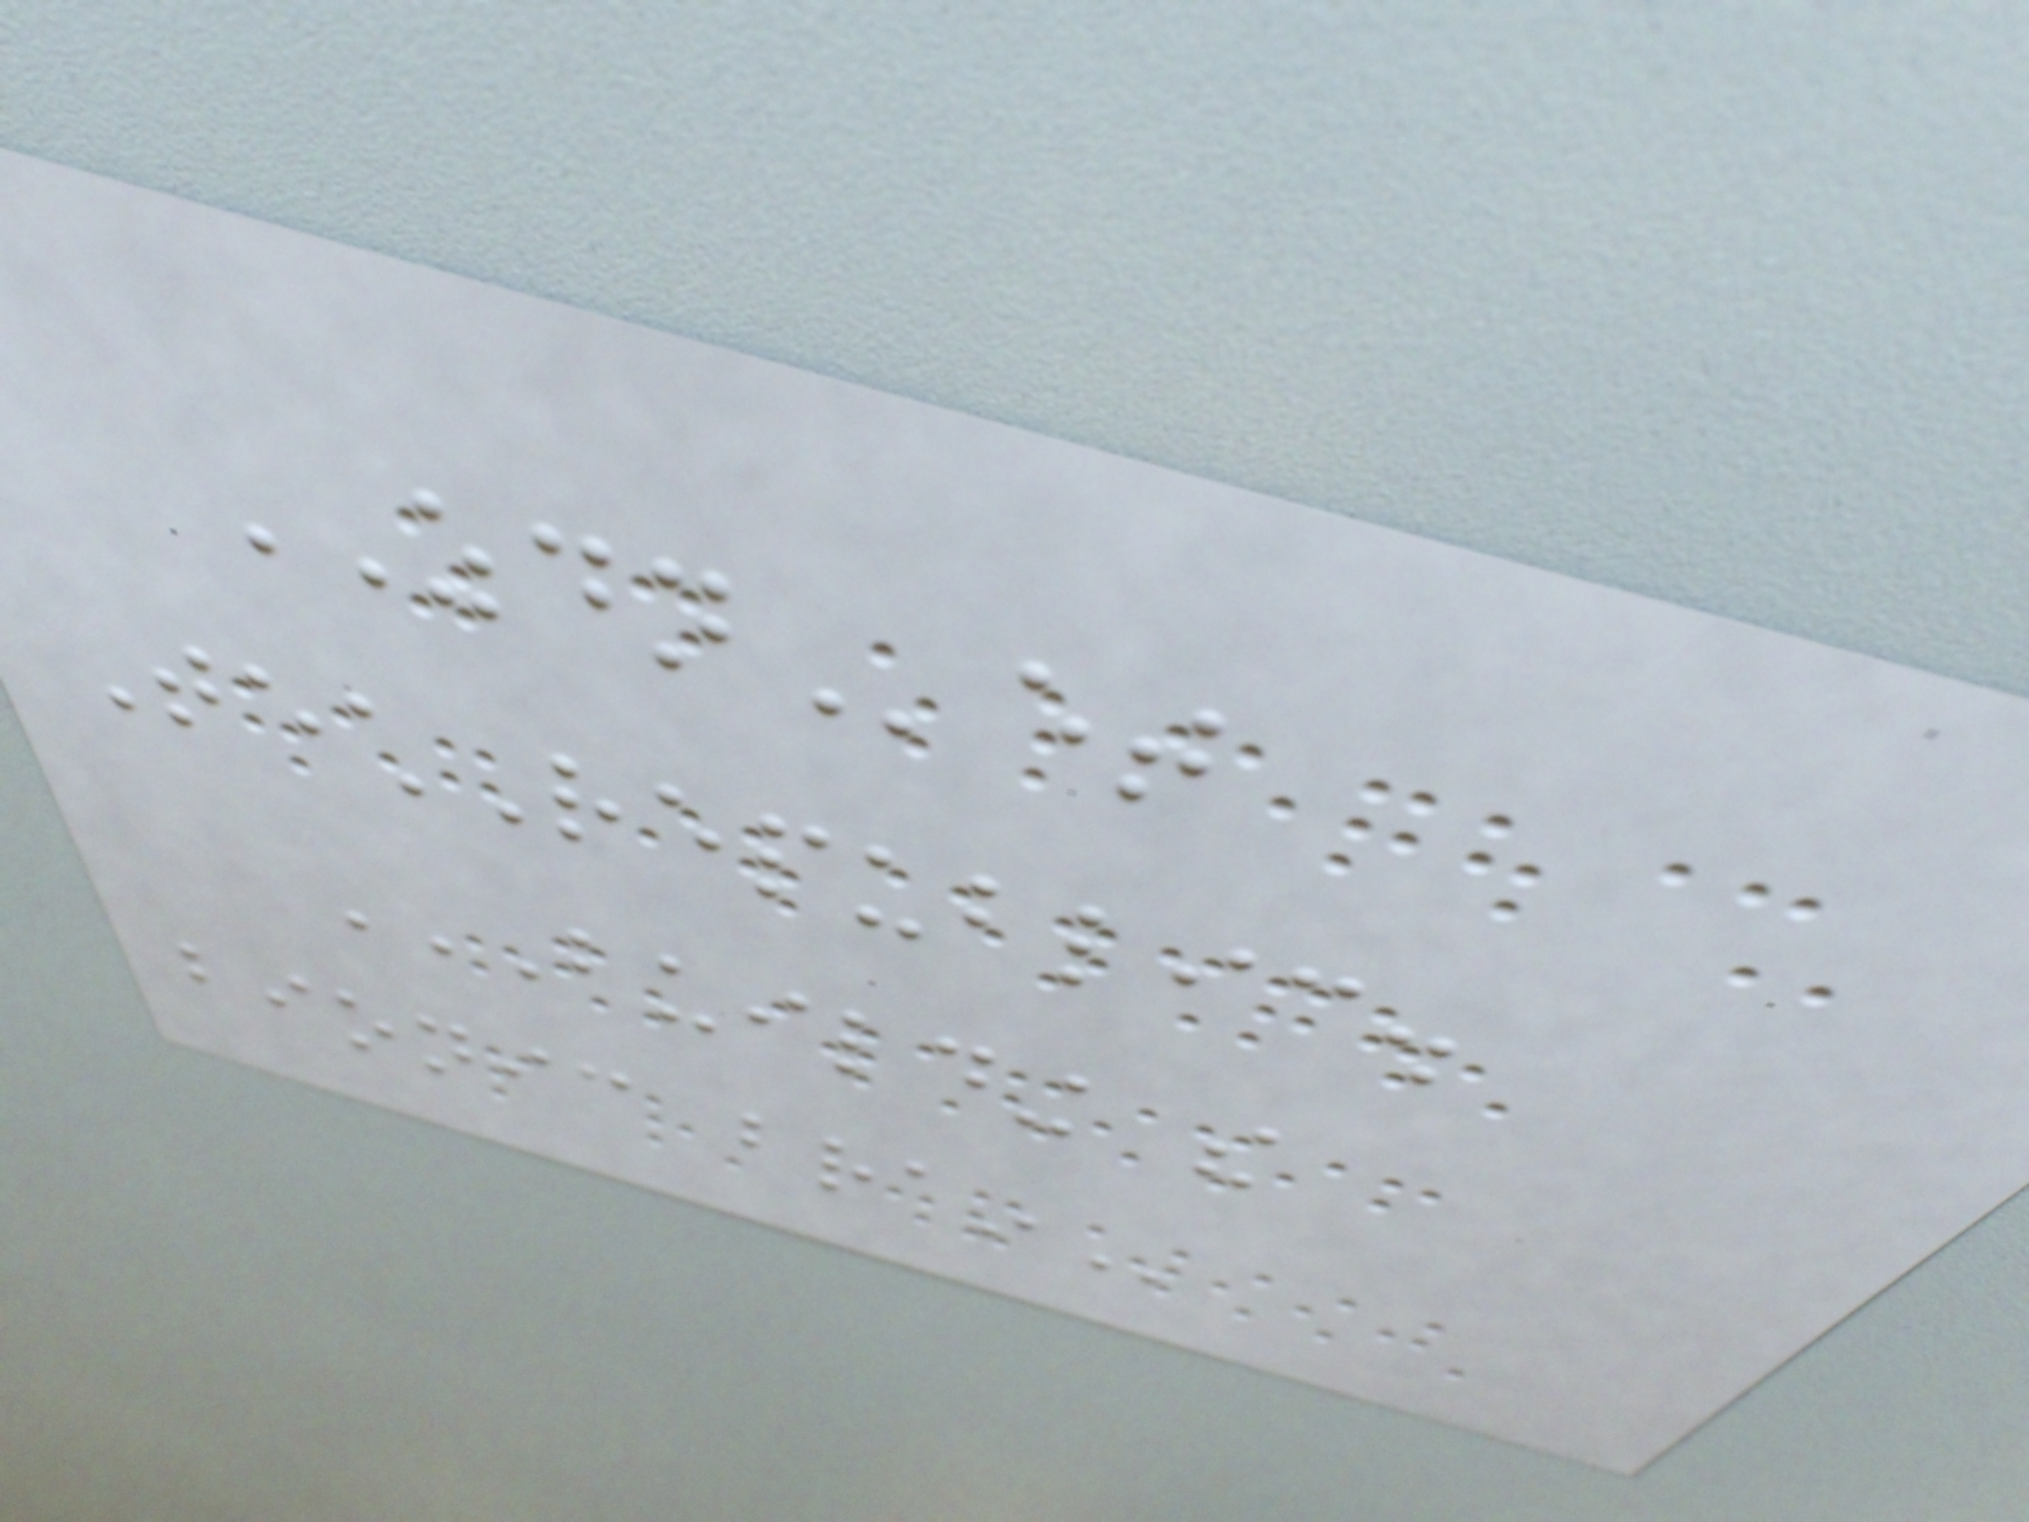ZDNet
TechRepublic.
BUILDING THE
BIONIC BRAIN
